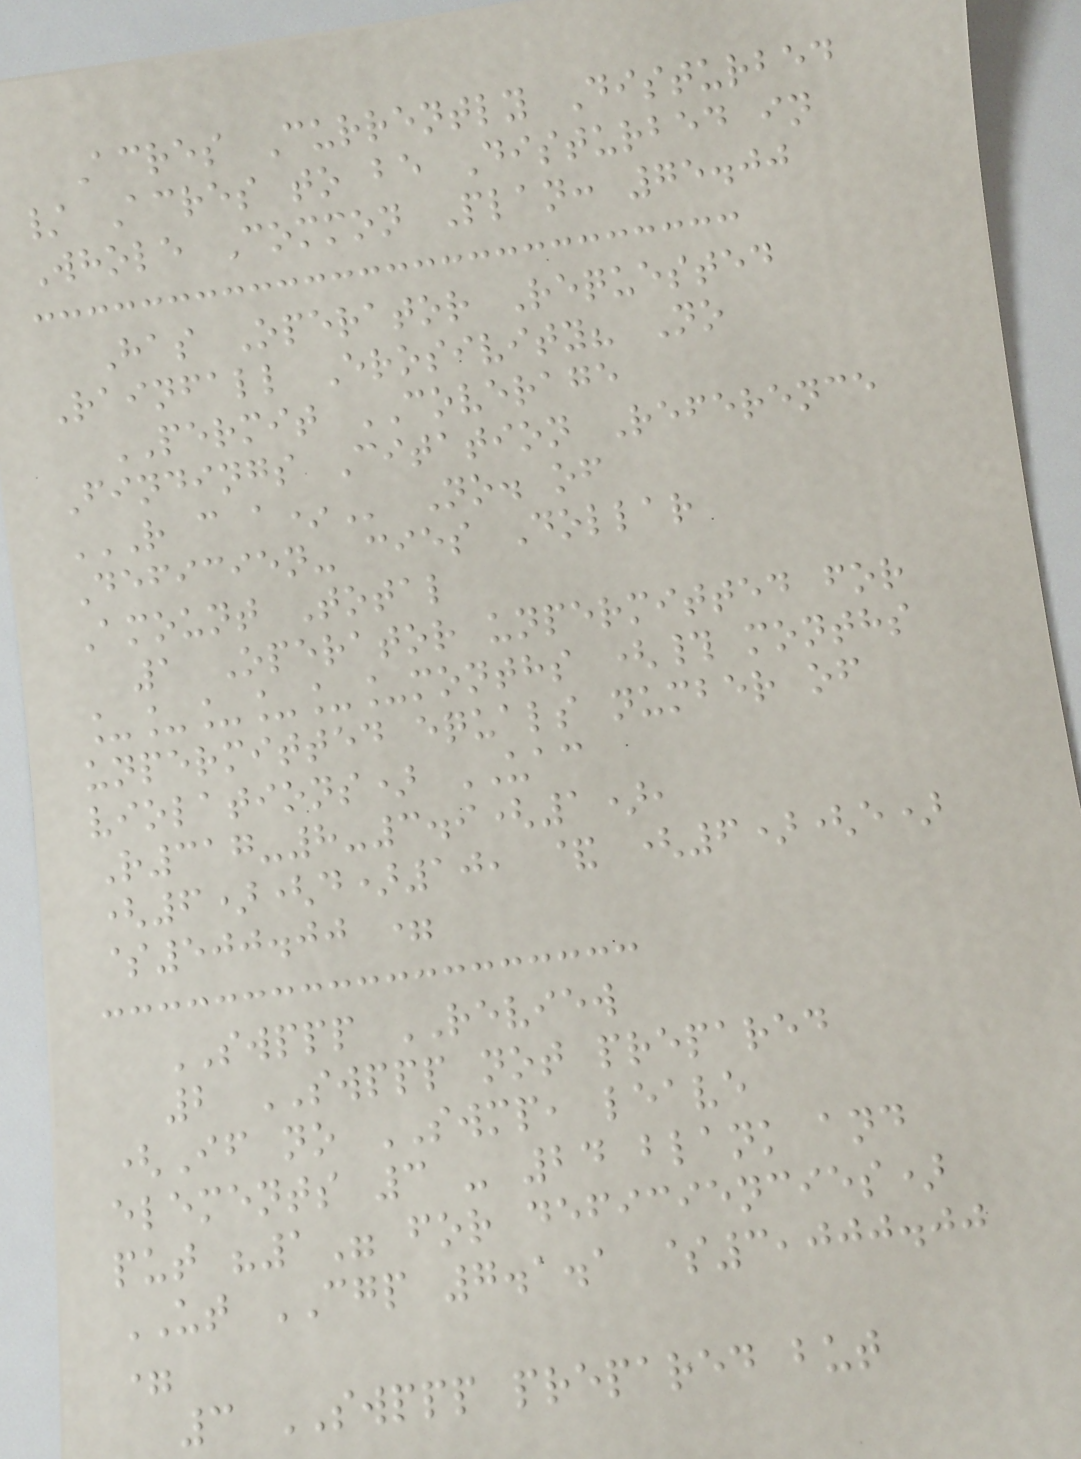Acres Currently Disturbed
/ Acres to be Disturbed in
Whole Common Plan: 75.00
Has Operator Requested
Rainfall Erosivity? No
PERMIT COVERAGE
Findings Citation Reference
R C A* No. of
Deficien- cies Dollar
Amount Total
1 Operator unpermitted for
______months (# months
unpermitted equals number of
violations) UAC
R317-8-3.9(1),
(6)(d)10, & (6)(e)
$500.00 =
SWPPP REVIEW
2 SWPPP not prepared
(If no SWMP, leave
elements 3 - 24 blank and
put "1" for deficiencies)
UT CGP 7.1.1 $3,000.00
=
3 SWPPP prepared but
